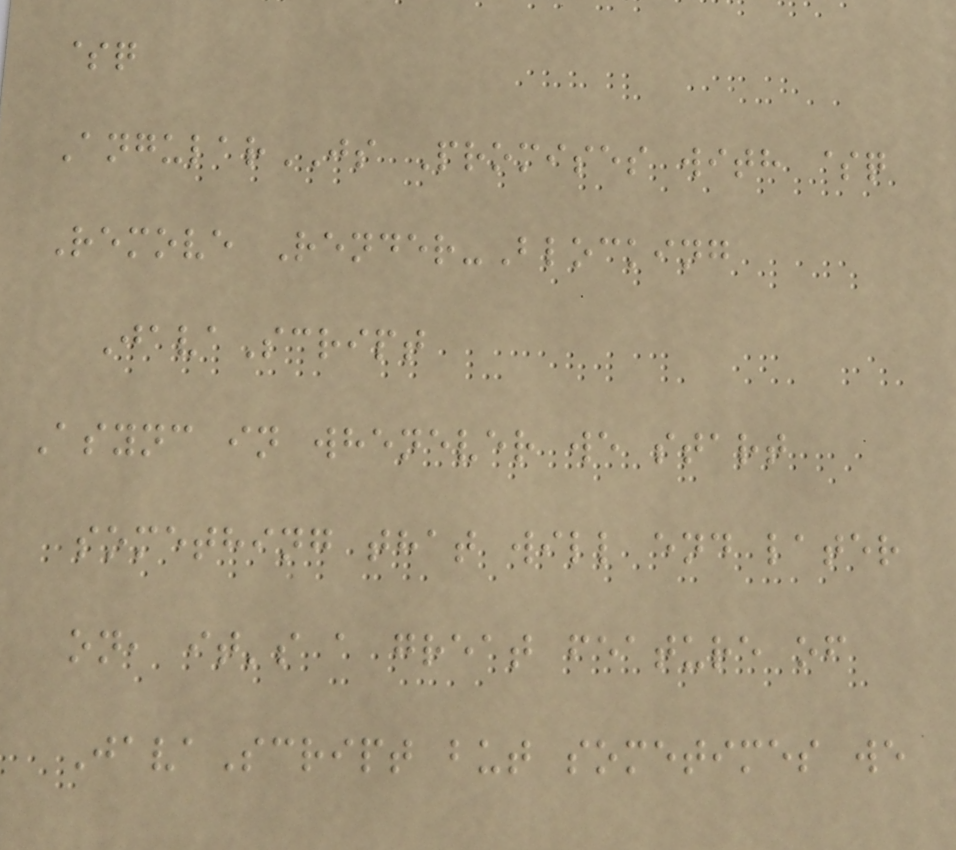$q
AngularJS Promises with $q
Remove Render-Blocking
JavaScript
Async in whenever we start
something that will end later
on, it's a great feature of
JavaScript but sometimes we
